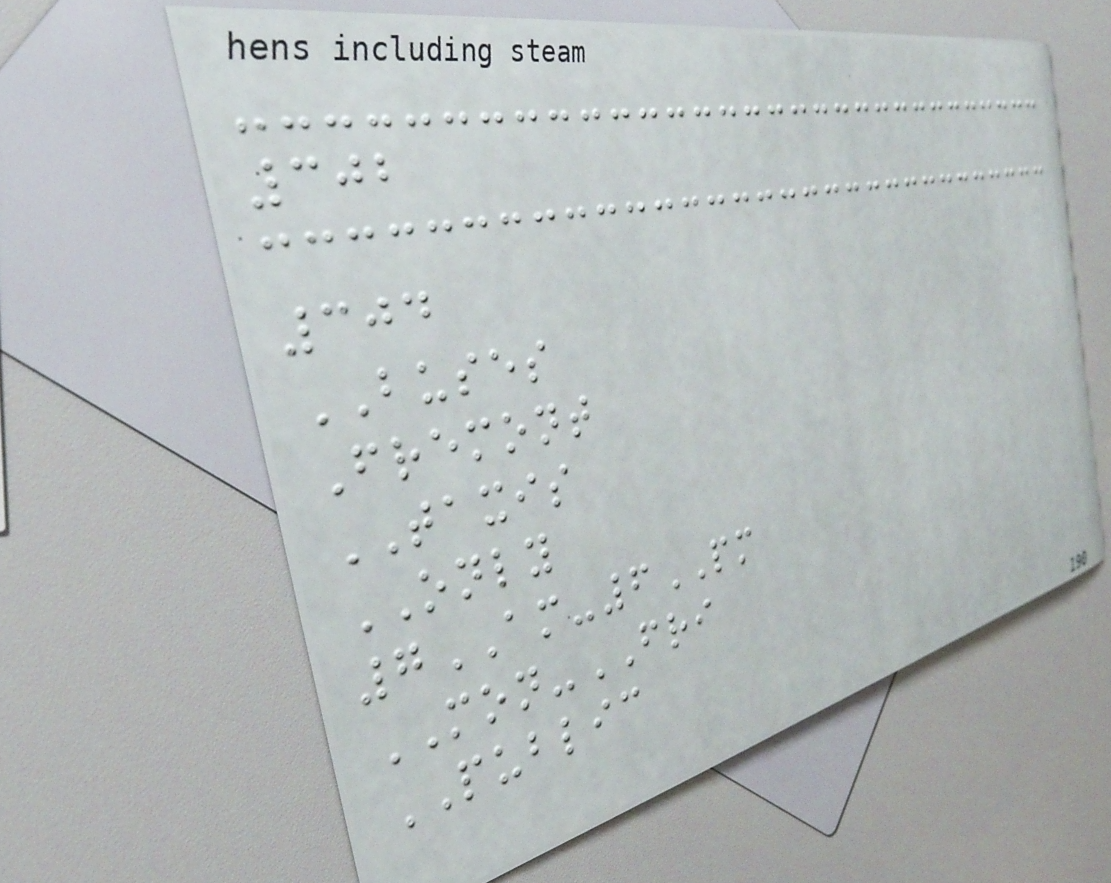302
304
BUSES
Fremont
TAXIS
ONLY
7AM-6PM
MON-FRI
PUBLIC
